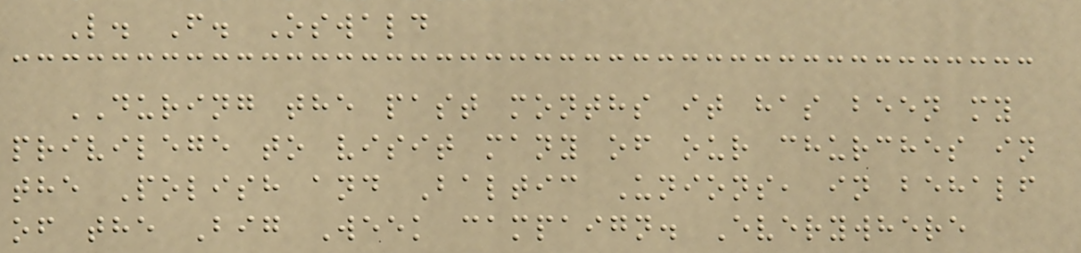L. F. Oswald
DURING the past months it has been my
privilege to visit many of our churches in
the Polish and Baltic Unions, in behalf
of the Big Week campaign. Everywhere
